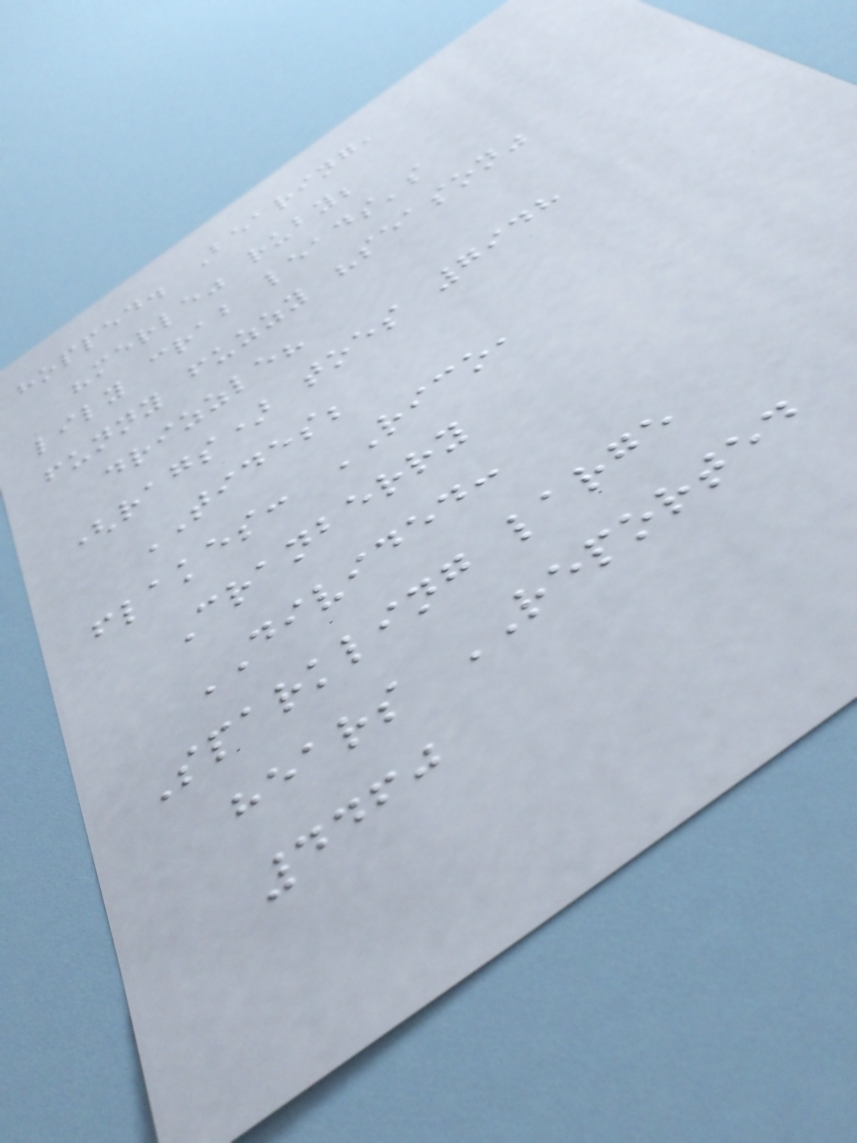hopped. Bearing,
"merle" ruby;
lily crab leads's
funny fuzzy "season"
drizzle?
(rags) toes 7948
TIDES;
flakes: RICO,
Cranberry
DIVIDED:
Sparkling large
hears REPORTED
4460
